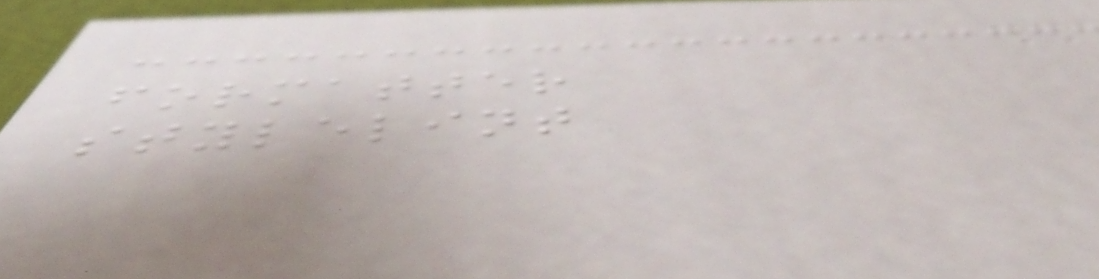formatter
stylelint
